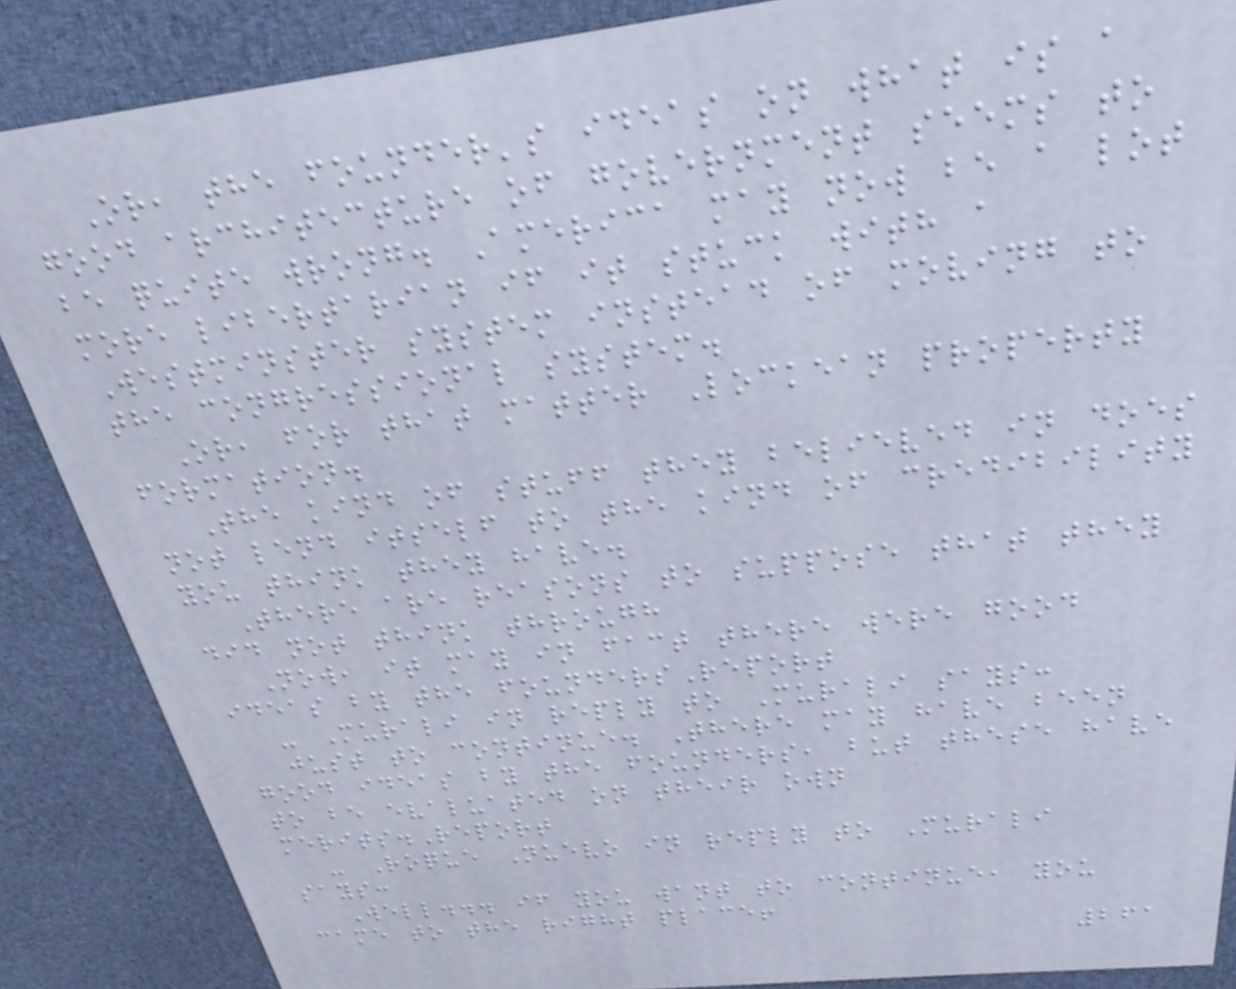Or, the founder's ideas on what is a
good architecture of government seems to
be quite wrong. America may now be a lot
more libertarian if it stuck with a
Westminster system instead of moving to
the congressional system.
Or, for that matter Lockean property
formation.
The kind of stuff they believed in does
not lend itself to the kind of credibility
you think they have.
There are reasons to suppose that they
did not think through
Now, it may in fact there were good
ideas by the foundersReport
- Murali in reply to Murali says:
just to continue. There may have been
good ideas by the founders, but these have
to be evaluated on their own
merits.Report
- Roque Nuevo in reply to Murali
says:
Well... if you want to continue, you
came to the right place!
261
